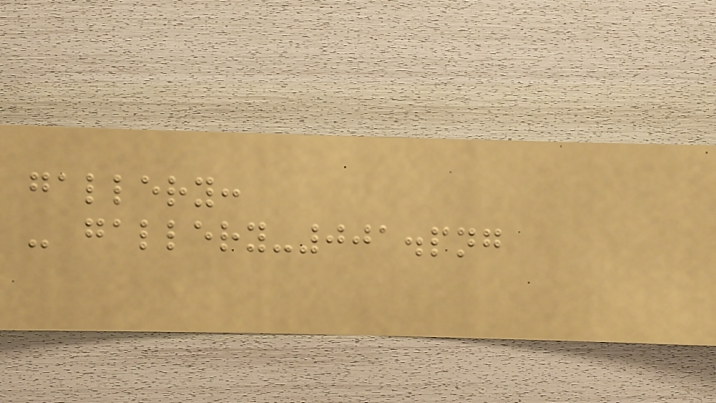gallery:
- gallery-001.png
